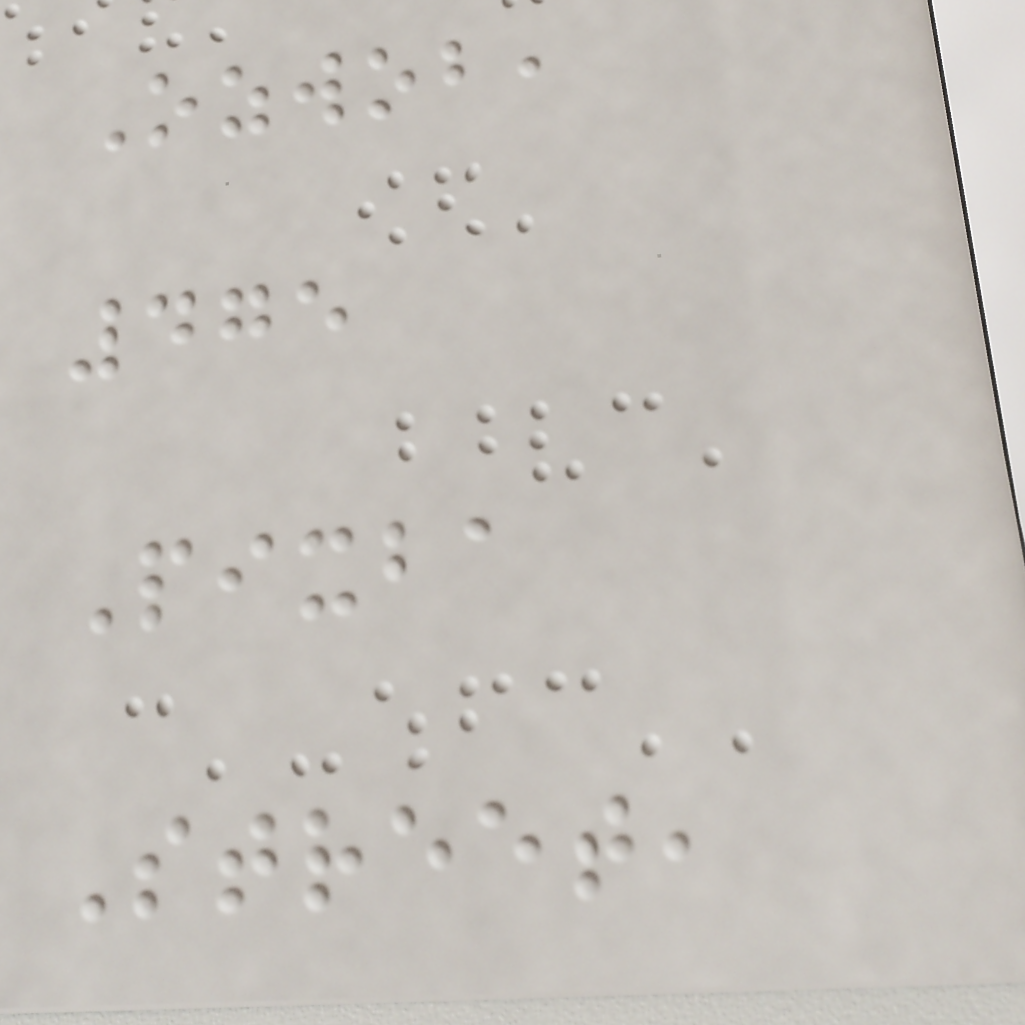Ozwob,
475
Pixba
Street,
